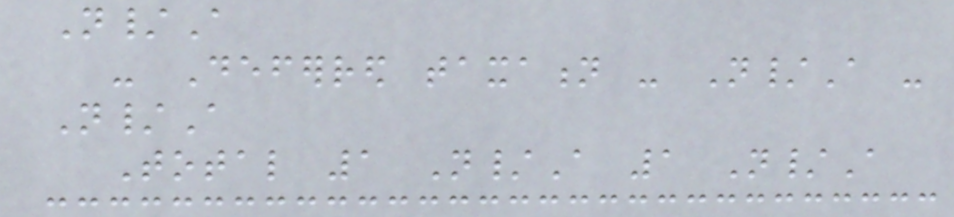N/A
- Deferred taxation - N/A -
N/A
Total 1 N/A 1 N/A
